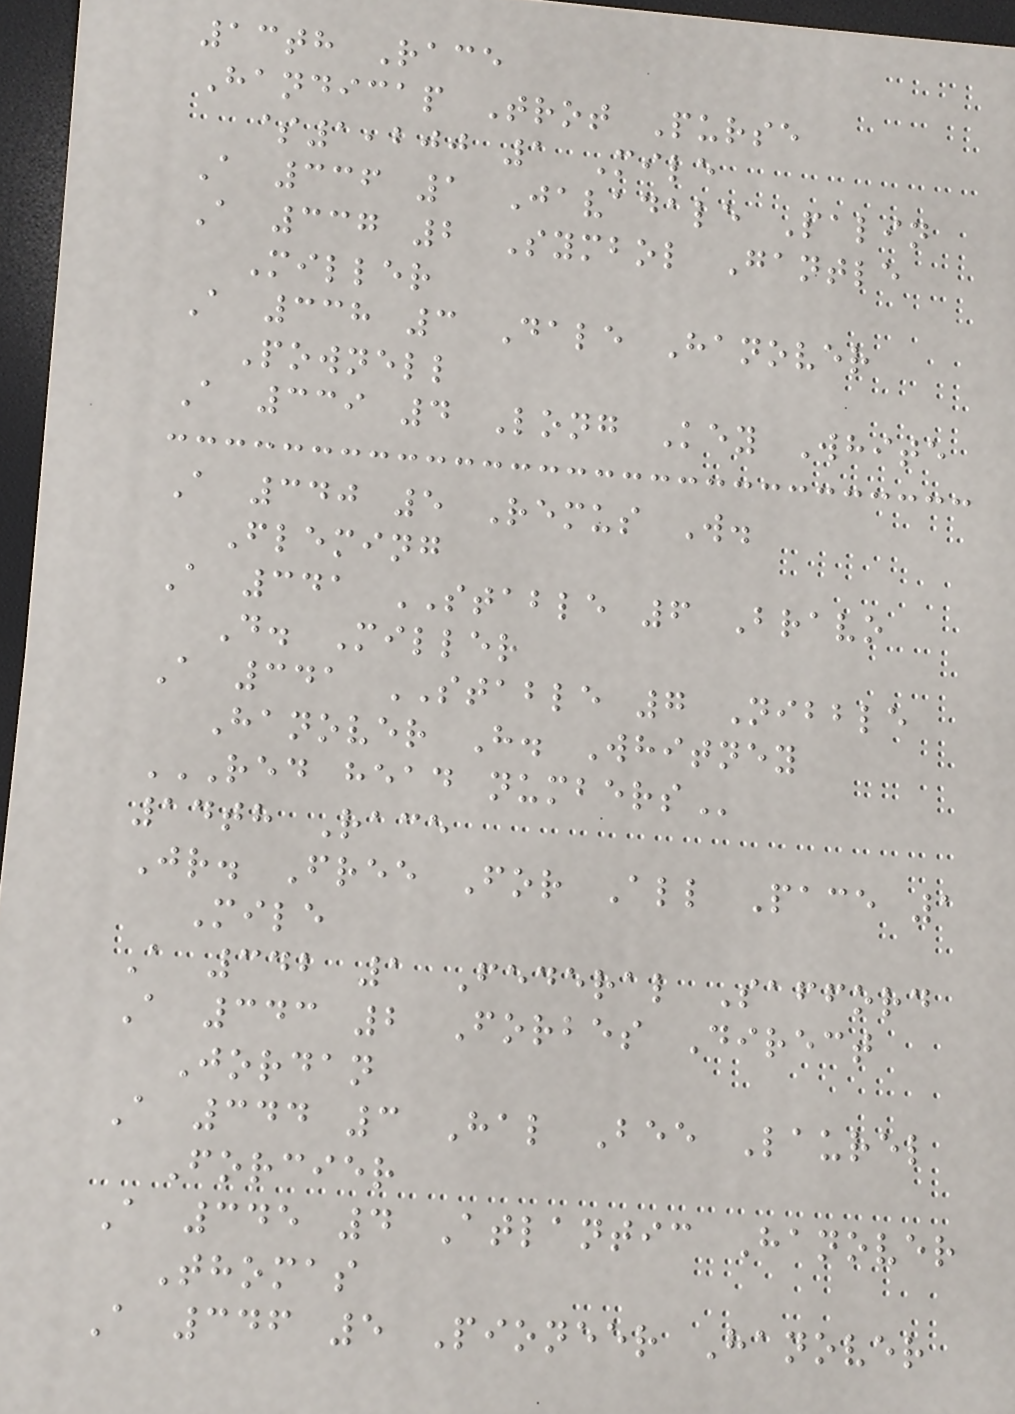13th Race
Handicap Trot Purse
$1,200 1 Mile
A 336 1 Javadale Palin
A 337 2 Symbol Gantle
Miller
A 338 3 Dale Hanover
Pownell
A 339 4 Long Key White
A 340 5 Remus W.
Fleming
A 341 STABLE 6 Bravo
D. Miller
A 341 STABLE 7 Nibble
Hanover H. Whitney
RED HEAD NUMBERS
14th Race
Jr. Free For All Pace 1
Mile
A 342 1 Federal Safford
A 343 2 Forbes Direct
Jordan
A 344 3 Hal Bee Laurel
Forcier
A 345 4 Atlantic Hanover
Thomas
A 346 5 Pioneer Hanover
